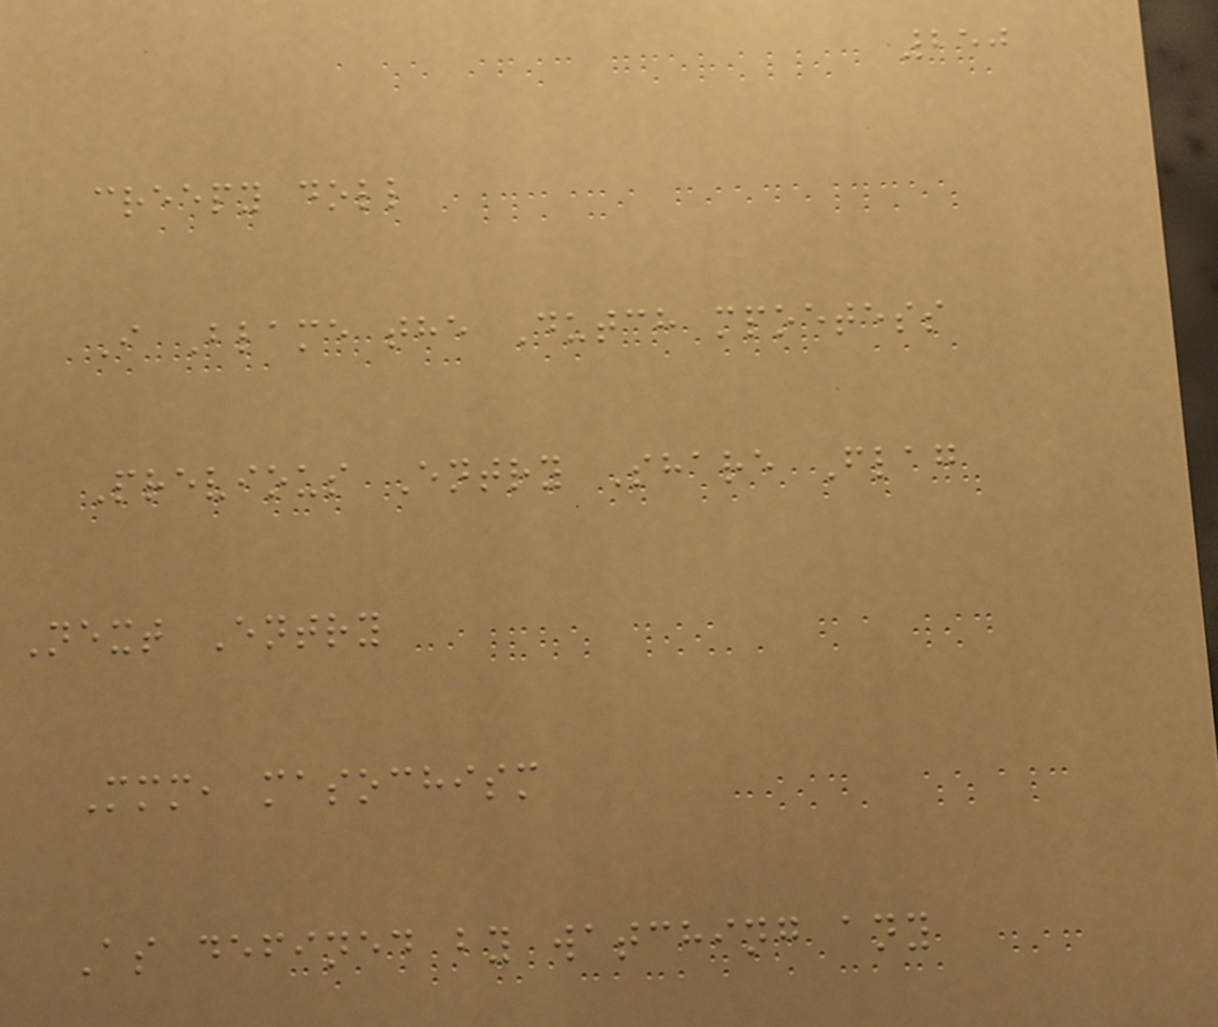250
creepy doll
I Blame the Dutch mpoetess
Previous Entry Share Flag
Next Entry
Mmm, masochism
As defined by watching any
